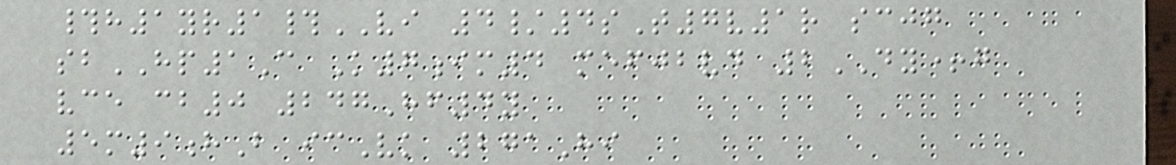#h1yr1#VI 4/4sT7v1r scjg
sbHP1C K7im4 mefjbvd 2DY+g
vce cb0 247Hf4y
5m9hB icVk 271Hi
